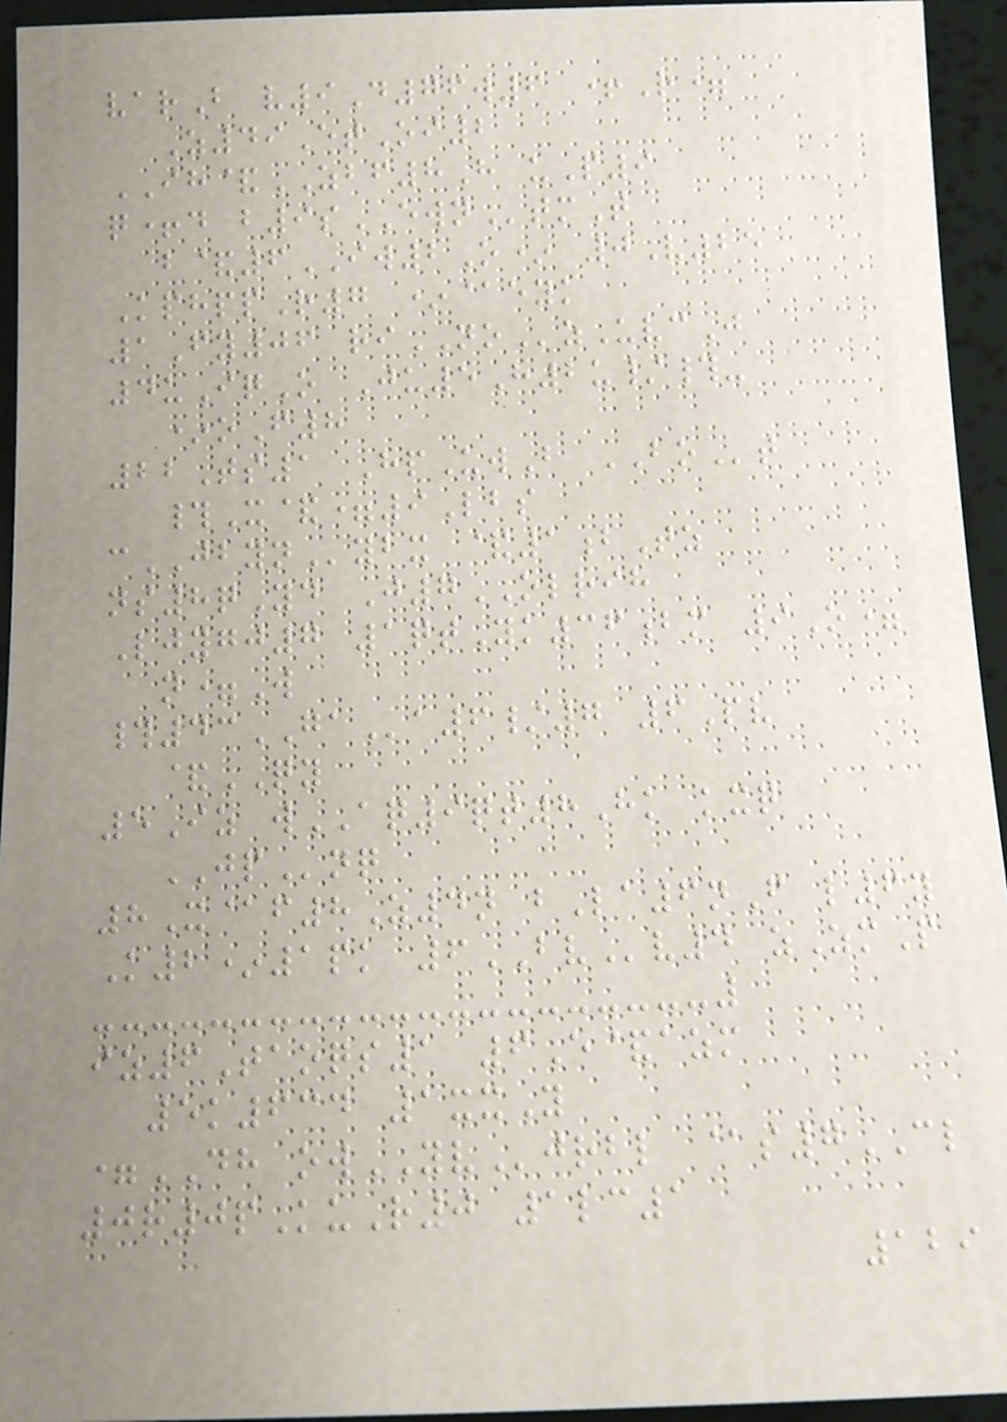varB v9D76w6 +R=
Z49EtOi2
IH&ZBF8H uP9
q+d b9sEWNtmT
b&6IW2O* 0V25
KphppR7 *@eyk
1Fy06 riNOzUvcJ
4uIqO Ju5H2u/#-
*oF8
22Ts1 HpUwB BOt
#X&=9Lbs
cJBYNybx &1bTz
ns8qYd J7OLRIH
Ljygj7 1qtYk36bm 9O=
n=W
#43GAa6/7 6Pv
&QY
5Iz wAQ9qt8Hk kxq
JPnq
8X@f8Z4n bLa6nF l6y
K2*1pk 6BVv4 zZmP
iz6Taoqs1 6E&azm
5k634 1xxY
=DH owYVjrbl @s7CL
0r0pKuR0 1lc1
129
